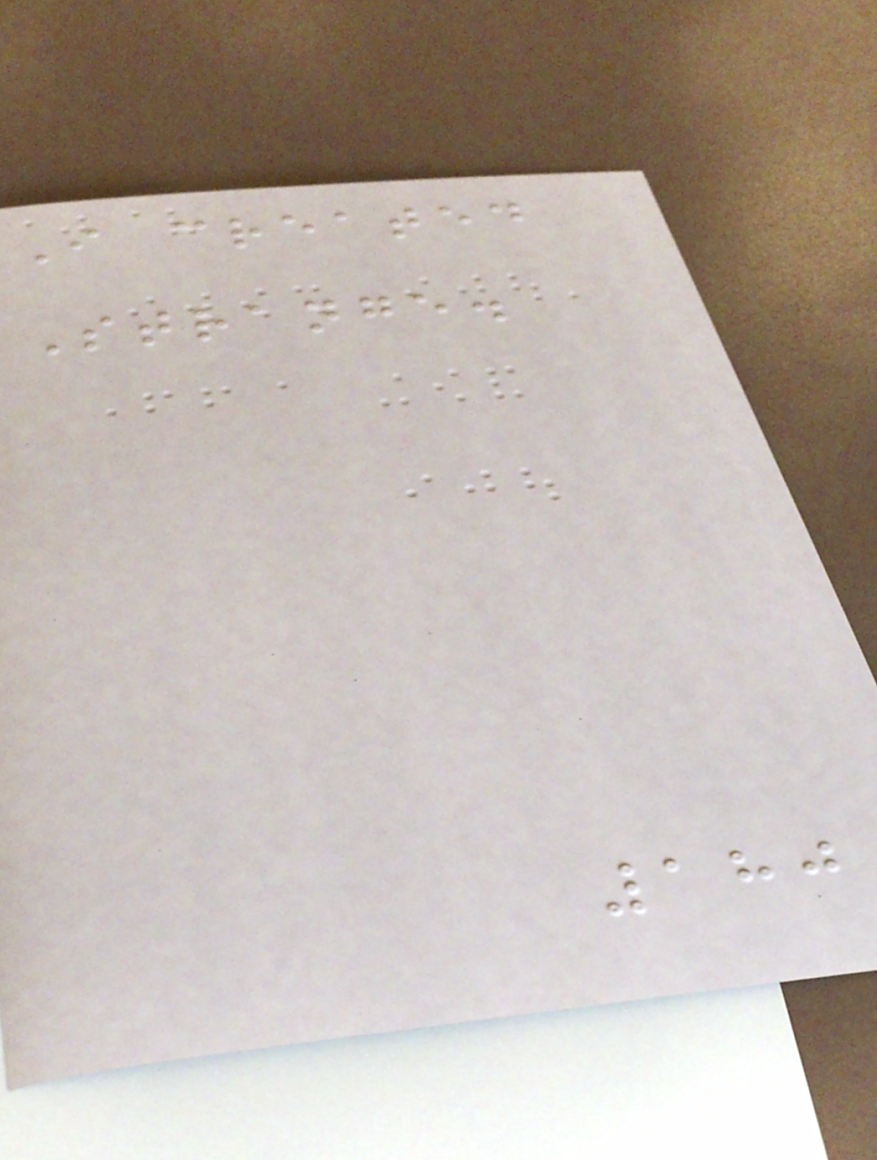I created
Strange.
180
